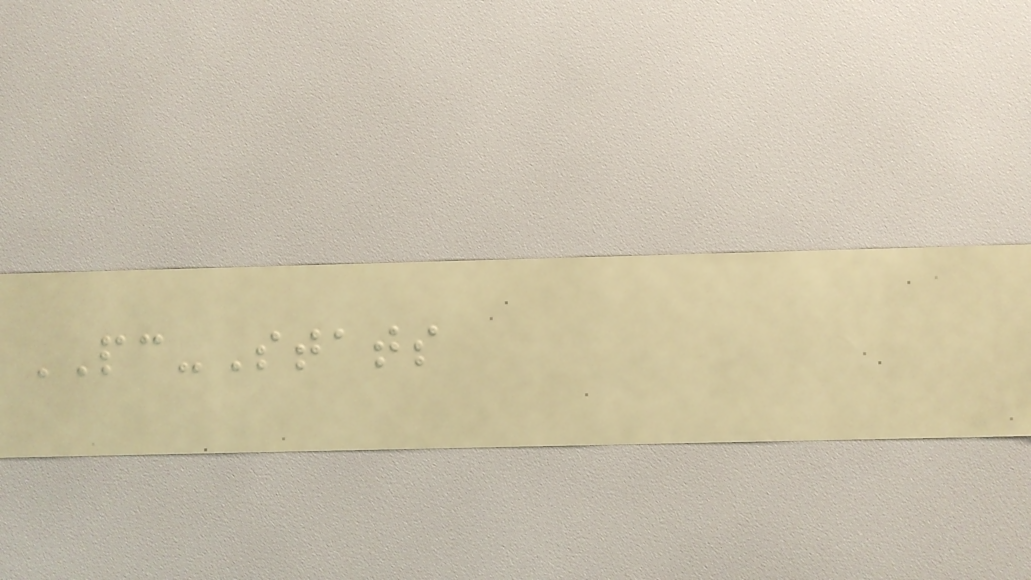PC-Stats
